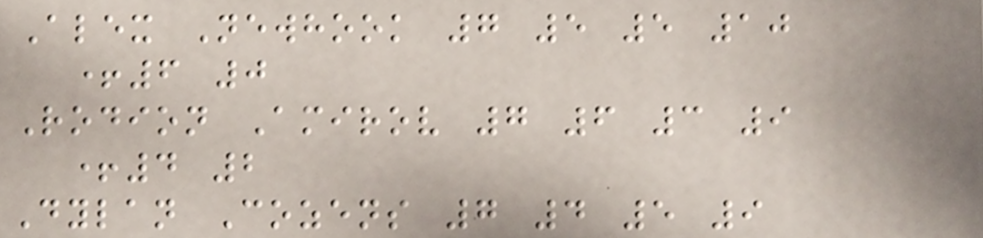Alex Newhook 7 5 5 10
+6 0
Rodion Amirov 7 6 3 9
+4 2
Dylan Cozens 7 4 5 9
